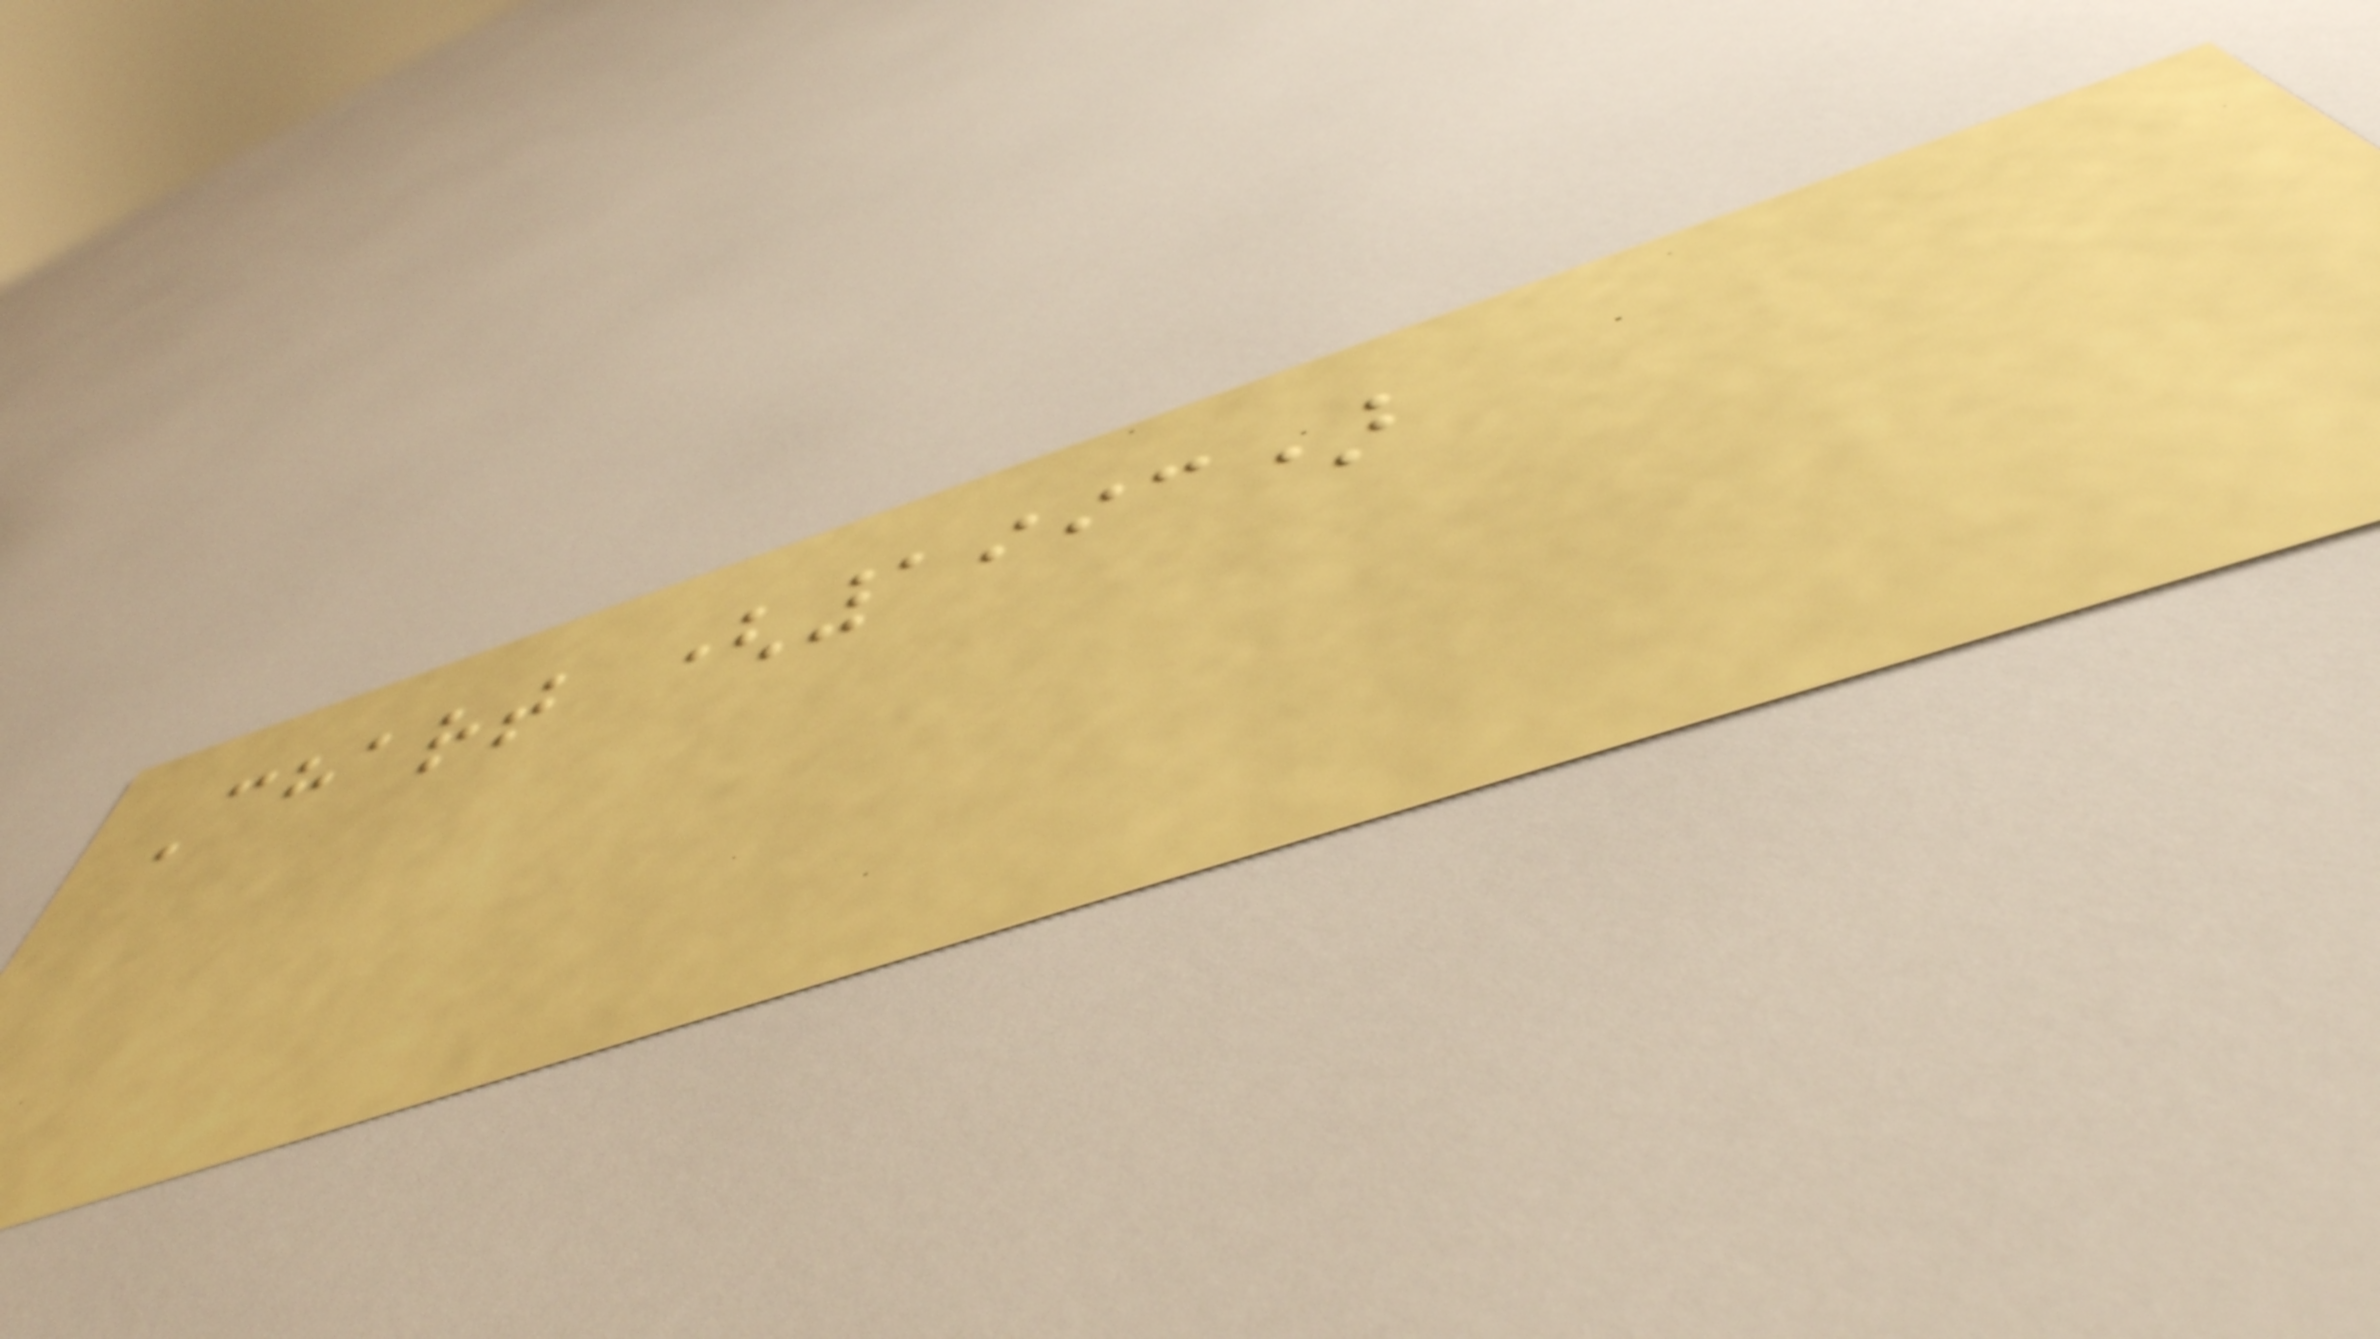Chart (1993)
